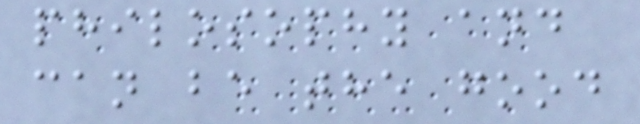philosophy and
can be the good
